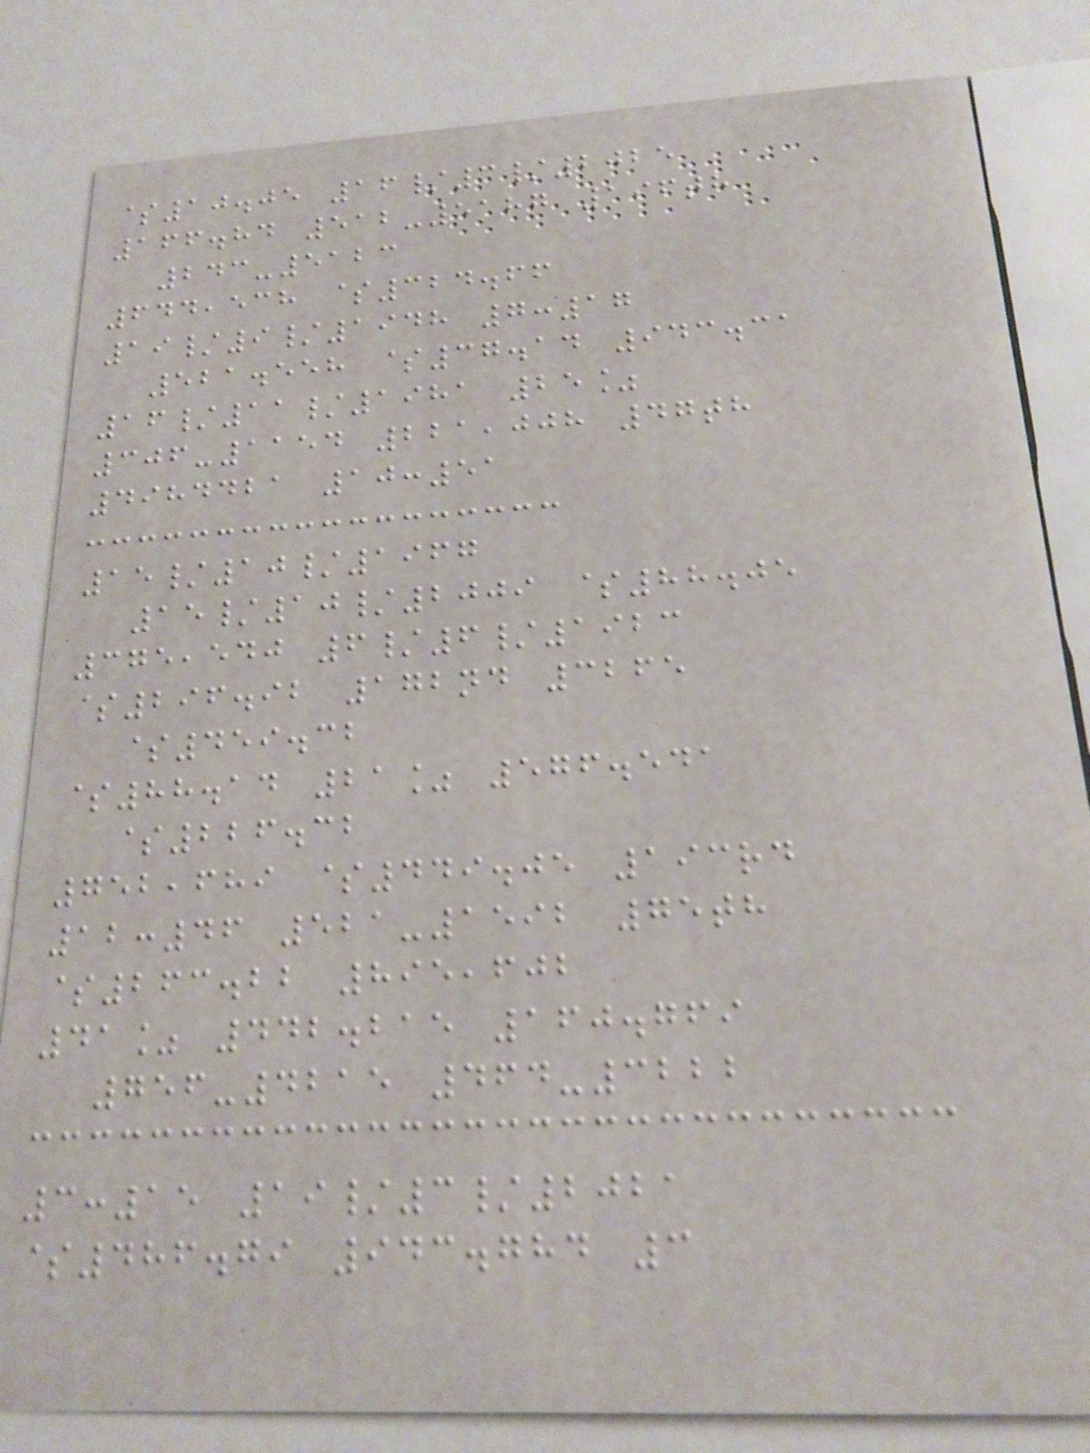$10.05 16/3/2025
166.84 512-5187 196th
243-5123
644,538 $324.66
19/9/1948 7:17
521.558 $37.14 943.31
16/11/1981 25%
306-1154 221,008 47th
4984421 10:51
15/10/1967
15/10/2009 $88.05
375,540 6/6/1923
$296.92 172nd 3265
$459.32
$88.14 21% 576.541
$226.32
752,689 $449.05 193rd
12:46 521-1592 75th
$263.22 895,602
41% 442.215 160.769
756-4215 464-3222
3:15 19/3/2021
$486.79 943.784 3
